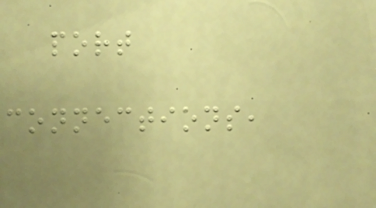port
connections,
